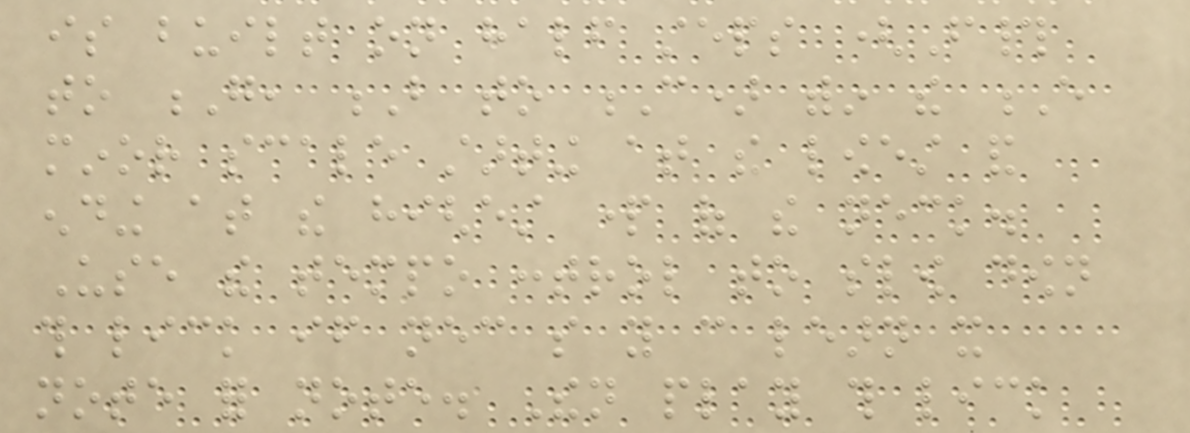is built on half steps (F#
to G, B to C) within the E
minor scale starting at the lowest and
ending at the highest part of the neck.
Use the tempo control to slow down
this lick if necessary so you can learn it
note for note. Then play this lick
